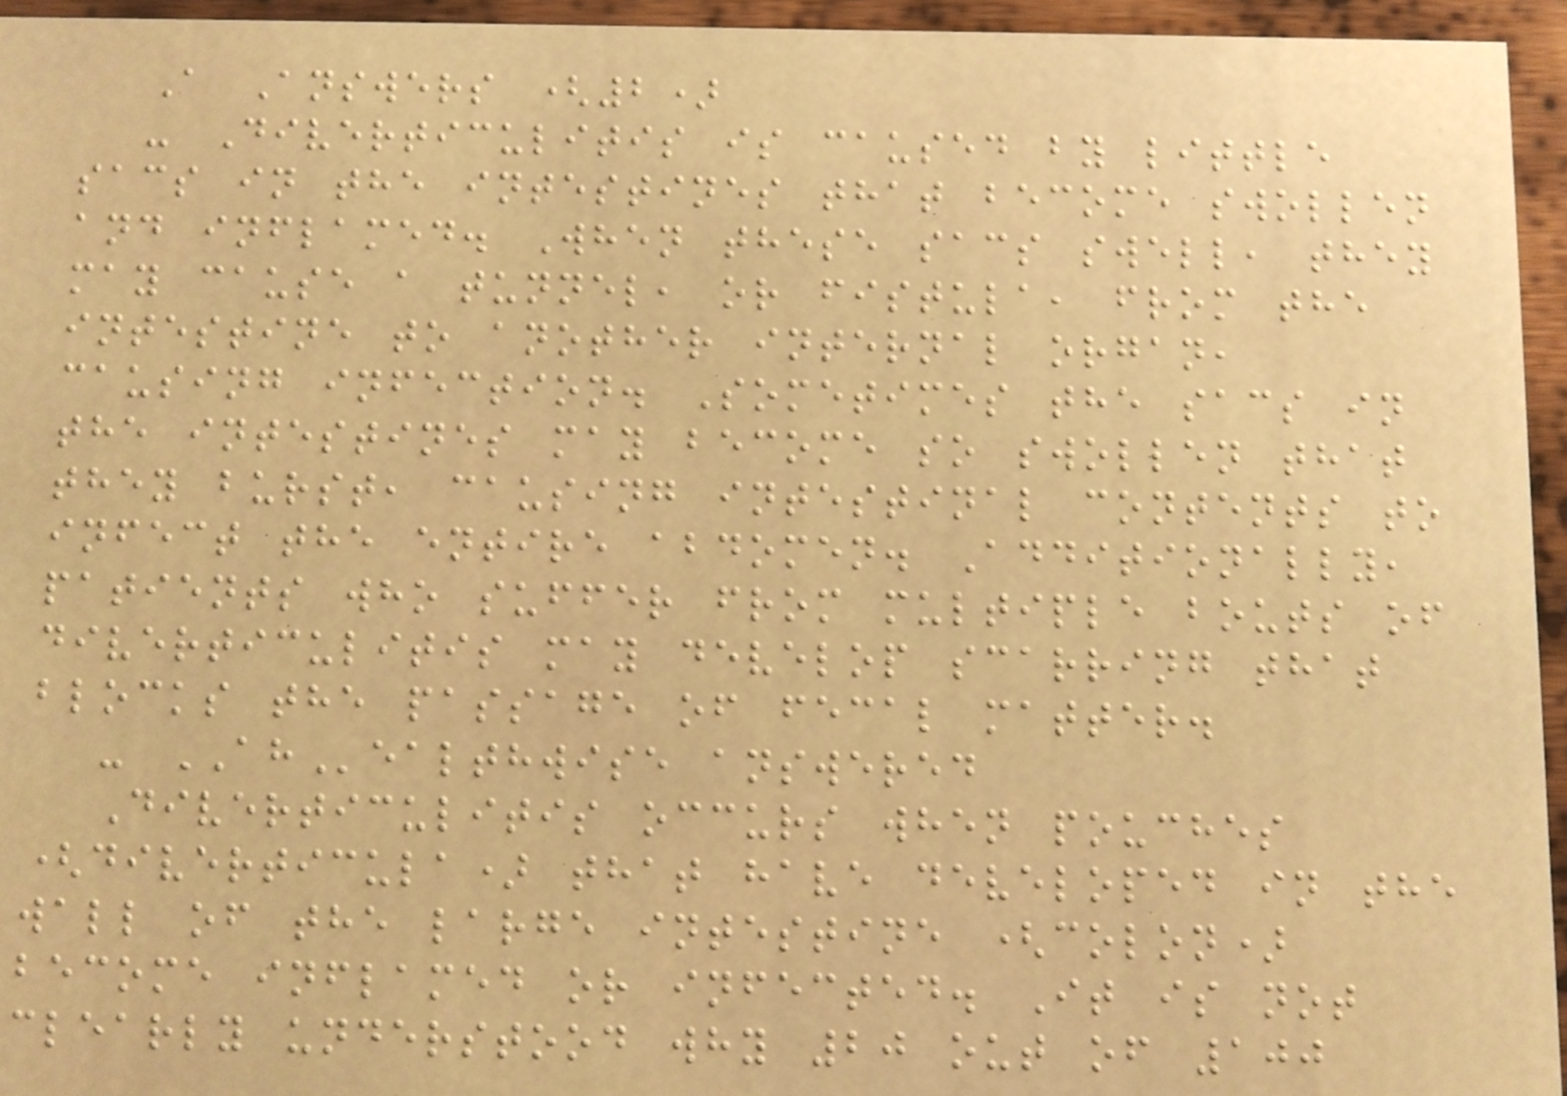A Answers (2)
- Diverticulitis is caused by little
sacs in the intestines that become swollen
and inflamed. When these sacs swell, they
may cause a tunnel, or fistula, from the
intestine to another internal organ,
causing infection. Sometimes the sacs in
the intestines may become so swollen that
they burst, causing intestinal contents to
infect the entire abdomen. Additionally,
patients who suffer from multiple bouts of
diverticulitis may develop scarring that
blocks the passage of fecal matter.
- AHealthwise answered
Diverticulitis occurs when pouches
(diverticula) that have developed in the
wall of the large intestine (colon)
become inflamed or infected. It is not
clearly understood why 20 out of 100
